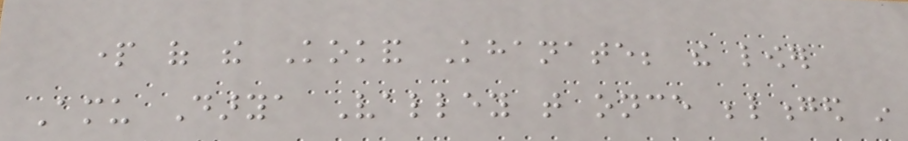part of the Kokand Khanate; the lower
Amu Darya Valley that once belonged in
